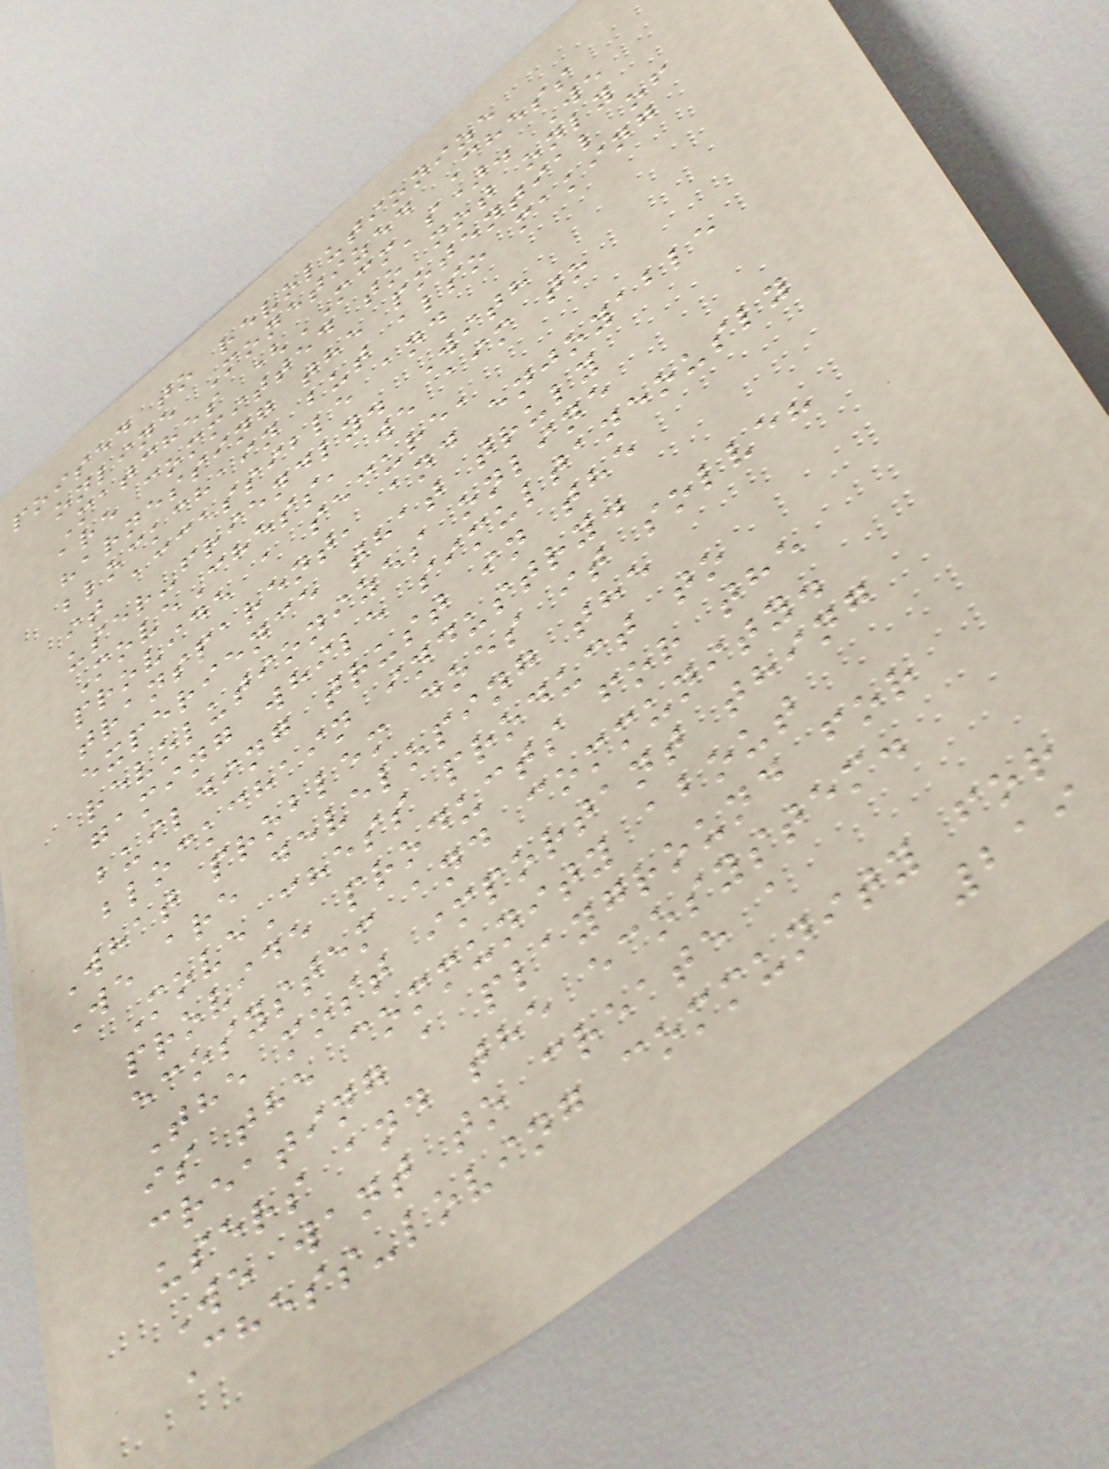poised to revolutionize
online Monetized Chess
Matches (MCM's). We
are committed to not only
harnessing the potential of
blockchain but also making
it accessible and
user-friendly. With
MoveChess, we aim to
provide a secure,
transparent, and enjoyable
experience that truly
revolutionizes online
gaming while simultaneously
building trust in the
blockchain industry.
What problem does it solve?
We are developing the
MoveChess product to
provide products for the
ecosystem and community.
The most important thing
is the community about
creating a playground for
users and the ecosystem.
We want to create a
Chess-loving community for
219
